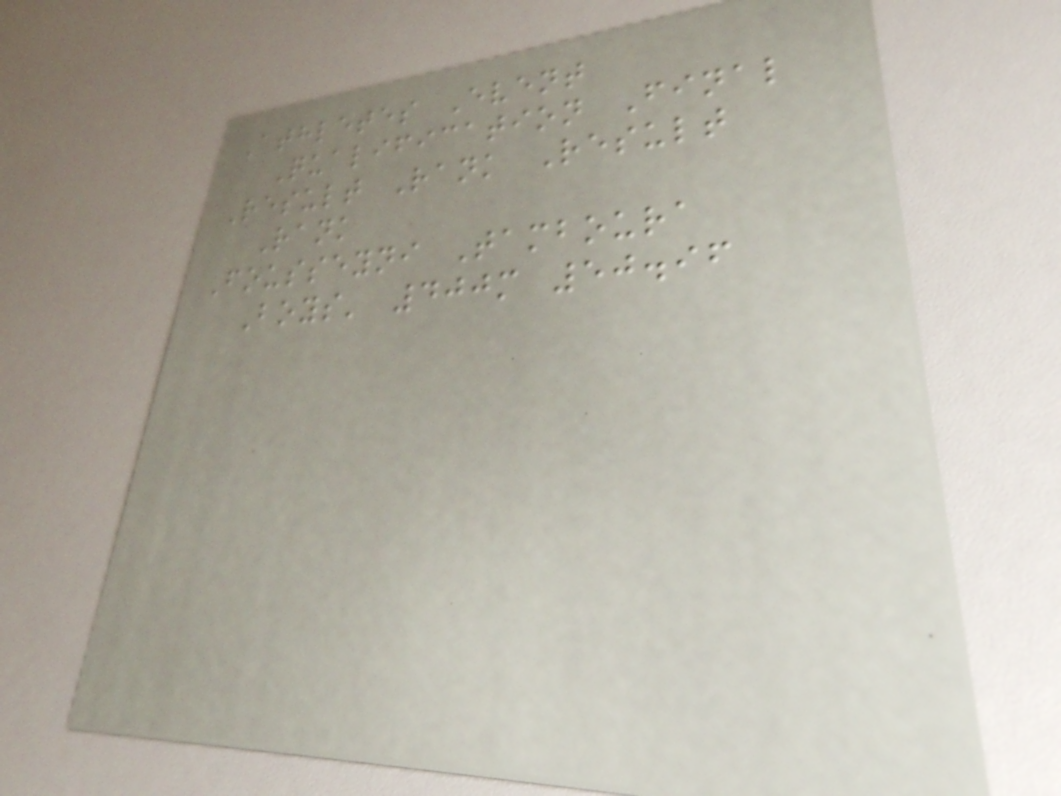Athletes Event
Qualification Final
Result Rank Result
Rank
Fousseyni Tamboura
Boys' 400m 50.96
